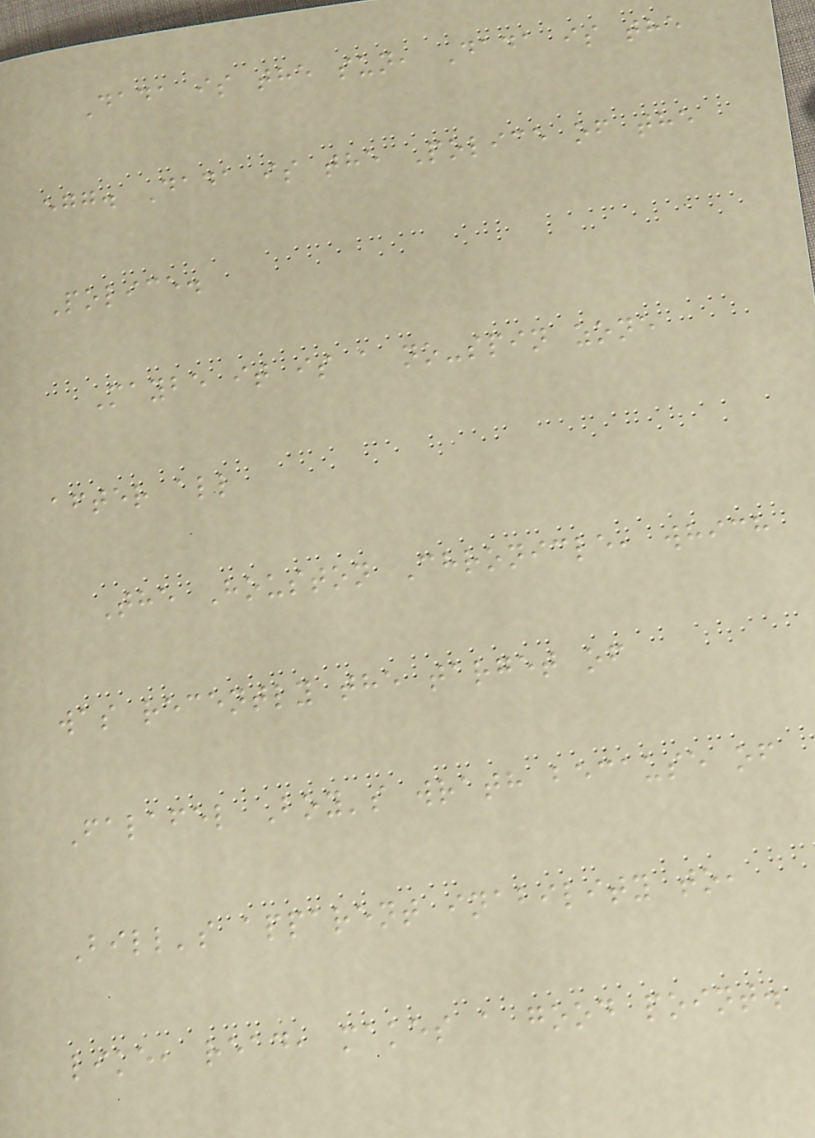Dada is the sun, Dada is the
egg. Dada is the Police of the
Police.
Maybe it is a no-spin zone
after all
The Houston Chronicle, which
was recently the target of
Falafel Boy's wrath because of
Bill's apparent inability to,
like, read, makes a good point.
